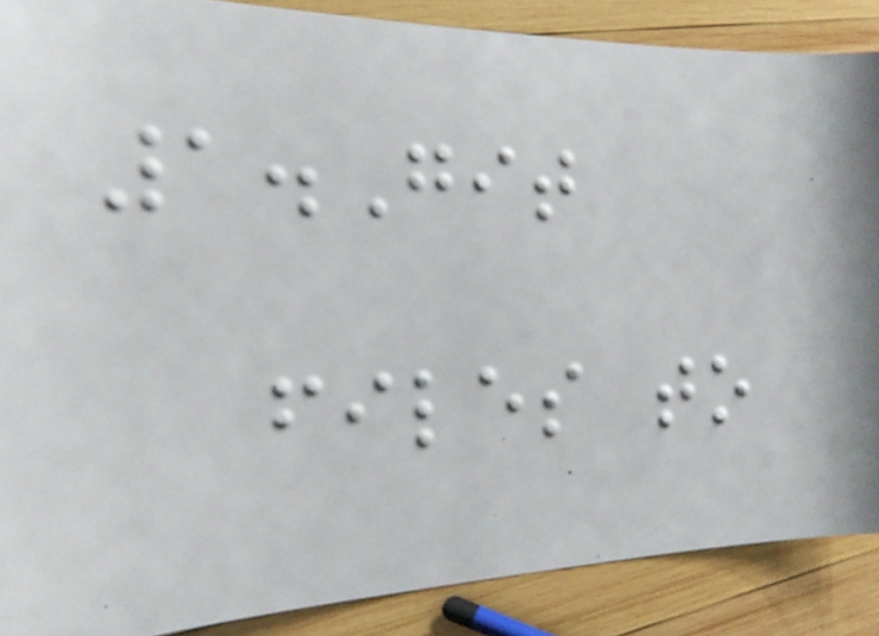1.Git
files to
